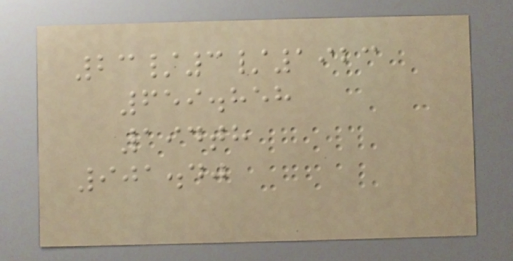23/3/1923
659.858
194th
901.40
